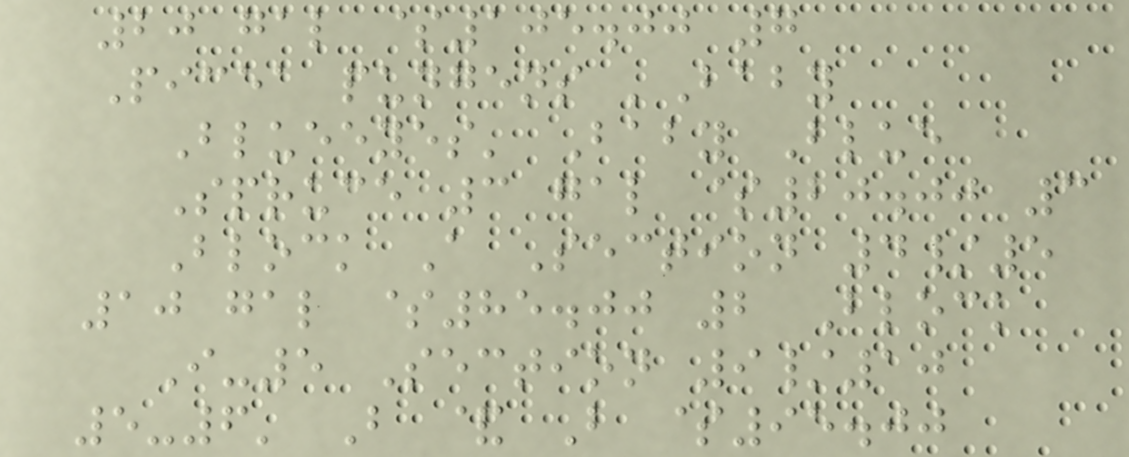20 gal $105.00 7
Picea pungens 'Baby
Blueeyes' Baby Blue
Spruce 3 gal $20.00 3
Block A Section 4/5
10 gal $85.00 2 Block
I-5 Section 9/10
5-6' B & B $95.00
